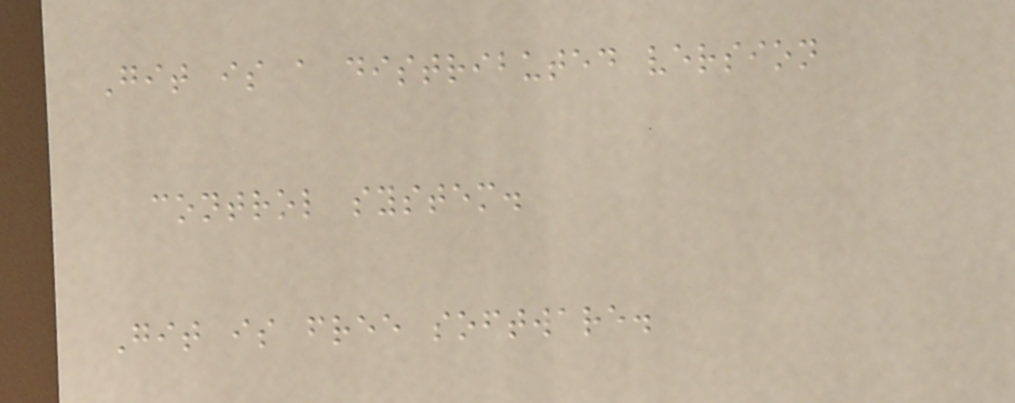Git is a distributed version
control system.
Git is free software.
